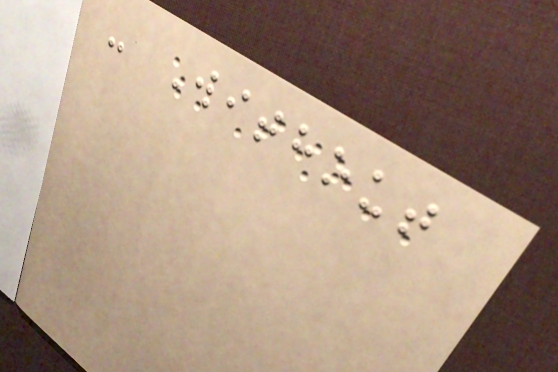- Without
